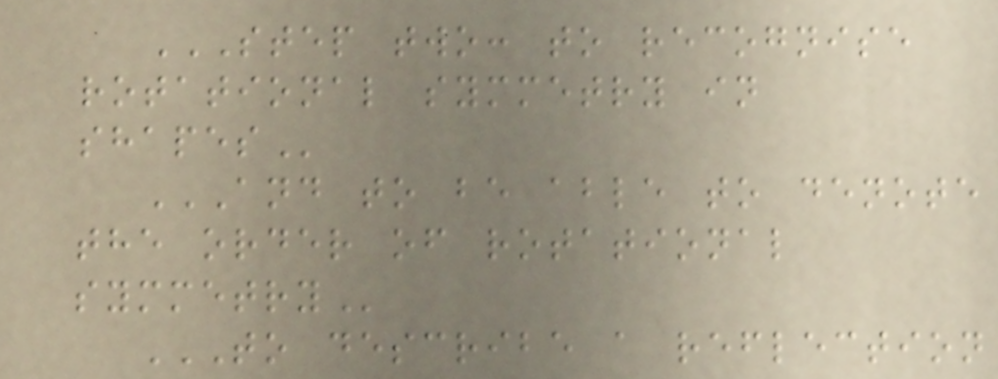STEP TWO: TO RECOGNISE
ROTATIONAL SYMMETRY IN
SHAPES
AND TO BE ABLE TO DENOTE
THE ORDER OF ROTATIONAL
SYMMETRY
TO DESCRIBE A REFLECTION
